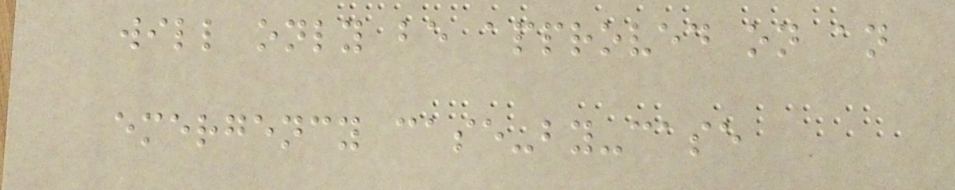will only be approved on an
emergency case-by-case
